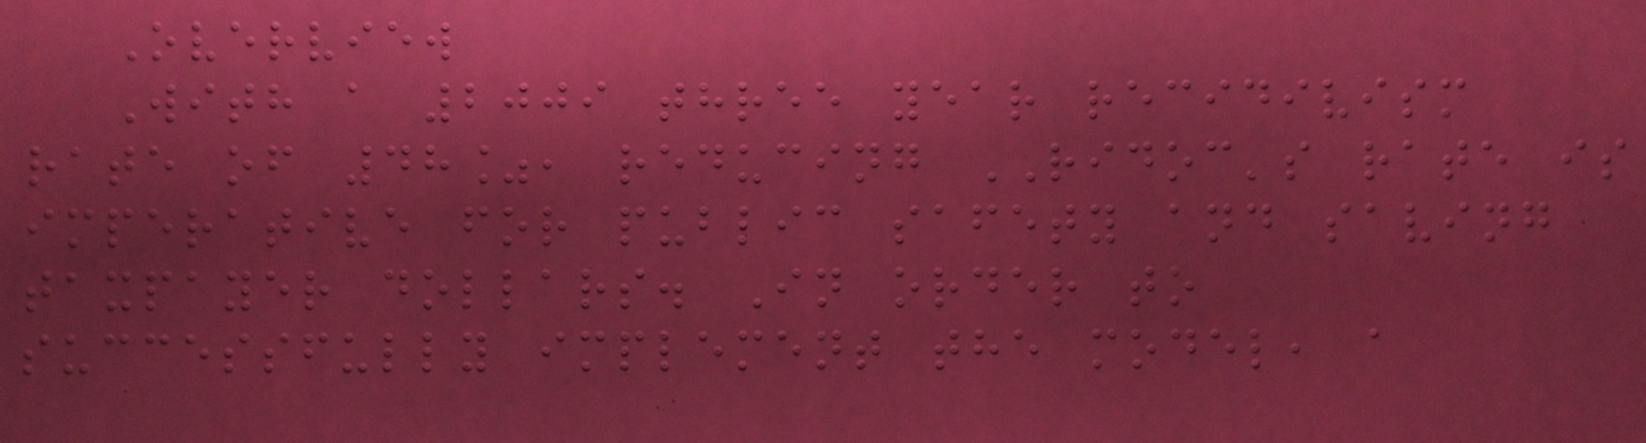Overview
With a 2009 three year recidivism
rate of 48%, reducing RIDOC's rate is
imperative for public safety and saving
taxpayer dollars. In order to
successfully implement the model, a
